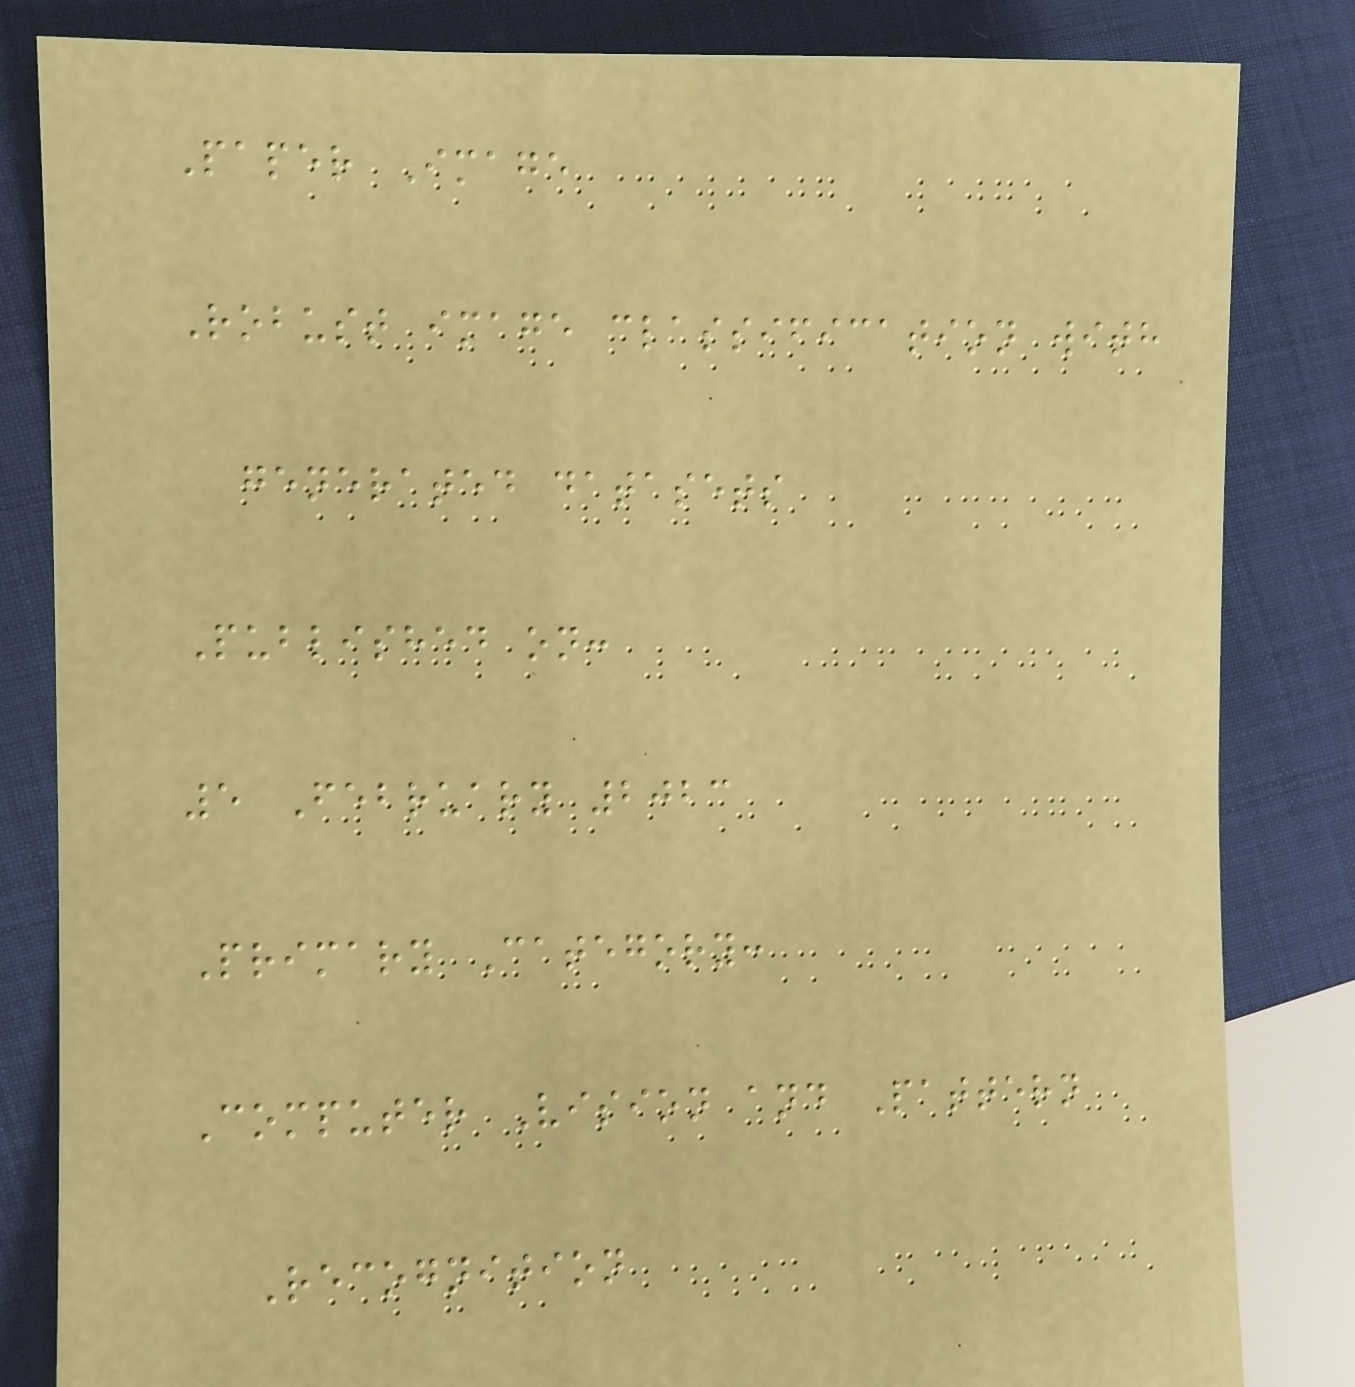Paper Image
Robust image classification with
generated datasets
Published on:
5 February 2023
Primary Category:
Computer Vision and Pattern
Recognition
